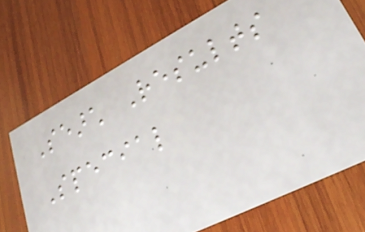Search Results
Special
